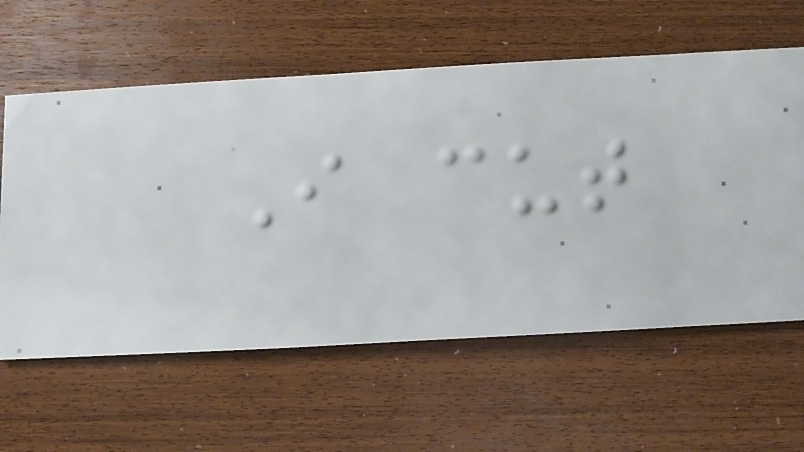I cut
